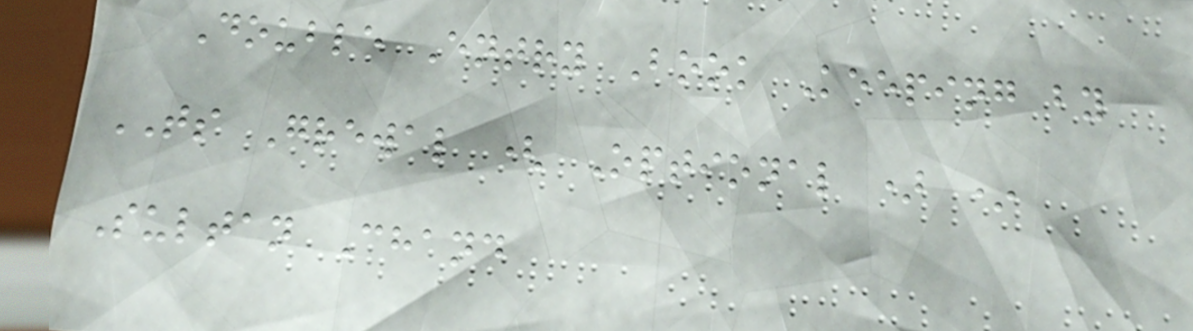Double Entry Book Keeping by
TS Grewal ( Optional ) *
Sultan Chand
